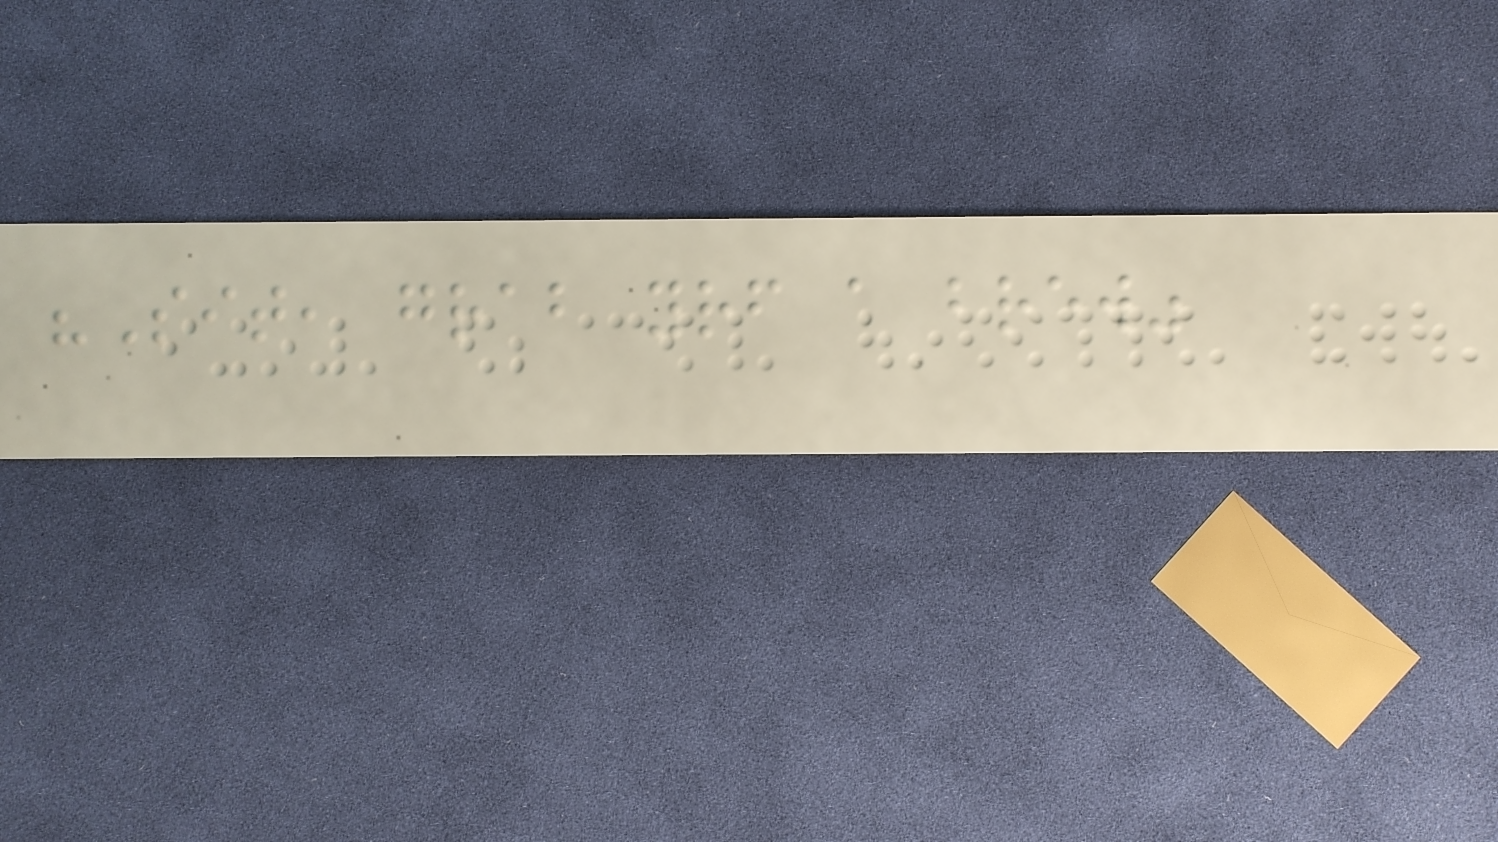"Sit, grab yourself a brew"
